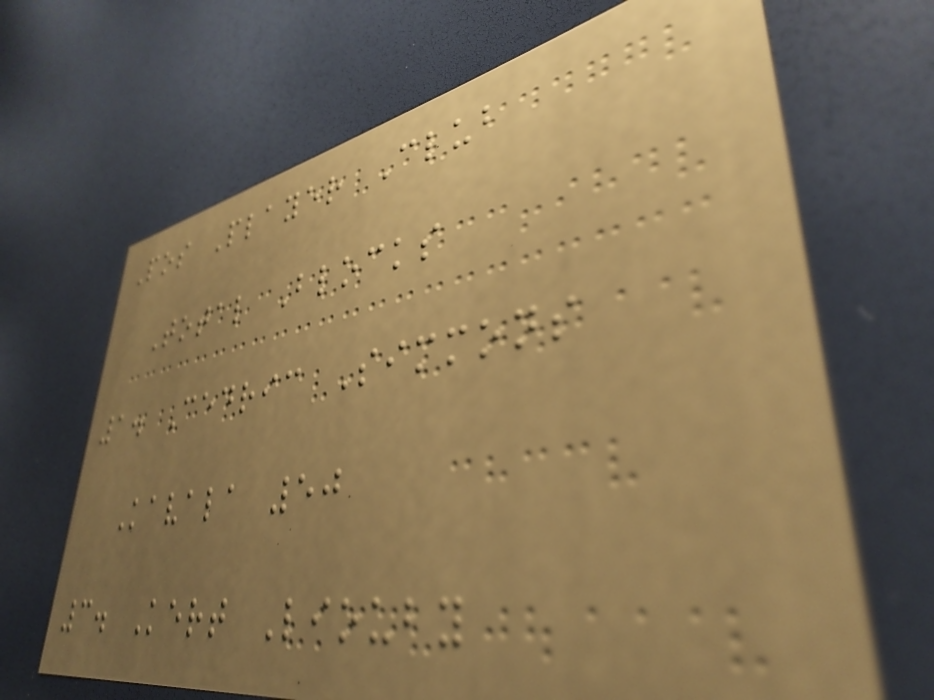Pos Player Club
Total Blocks
1. Cedric Simmons
Kavala 50
3. Kert Liouby
